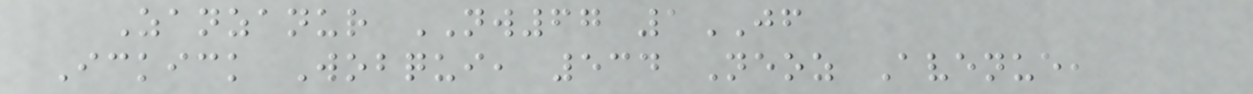Zanzanur NW67 1JF
Ickick Wobqui, 534 Neoz Avenue,
